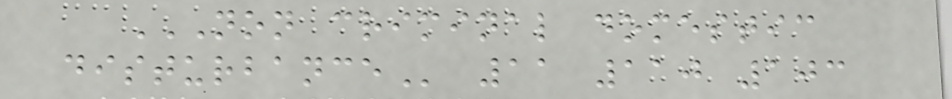NON CRIMINAL DOMESTIC
DISTURBANCE 11 110 103
